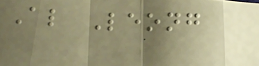Al Leong
